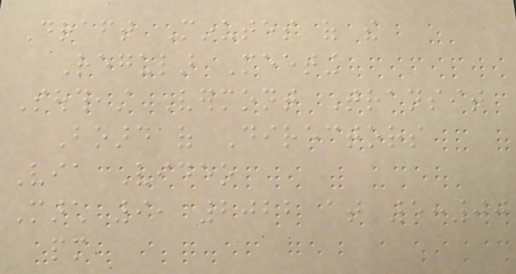Draft Minutes of the
Regular Meeting
Southeast Vermont Transit
Board of Directors
Via Video
March 9, 2022 at 5:00
pm
